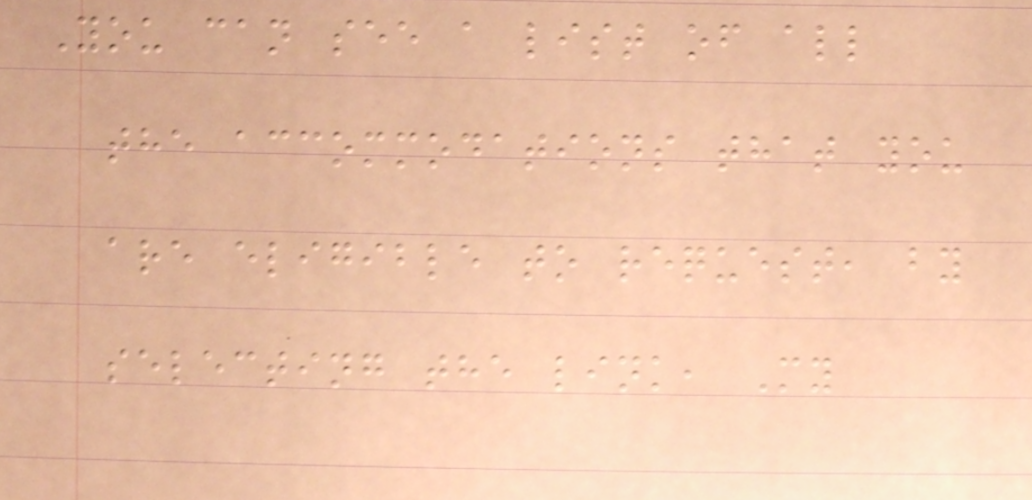You can see a list of all
the accommodations that you
are eligible to request, by
selecting the link, My
